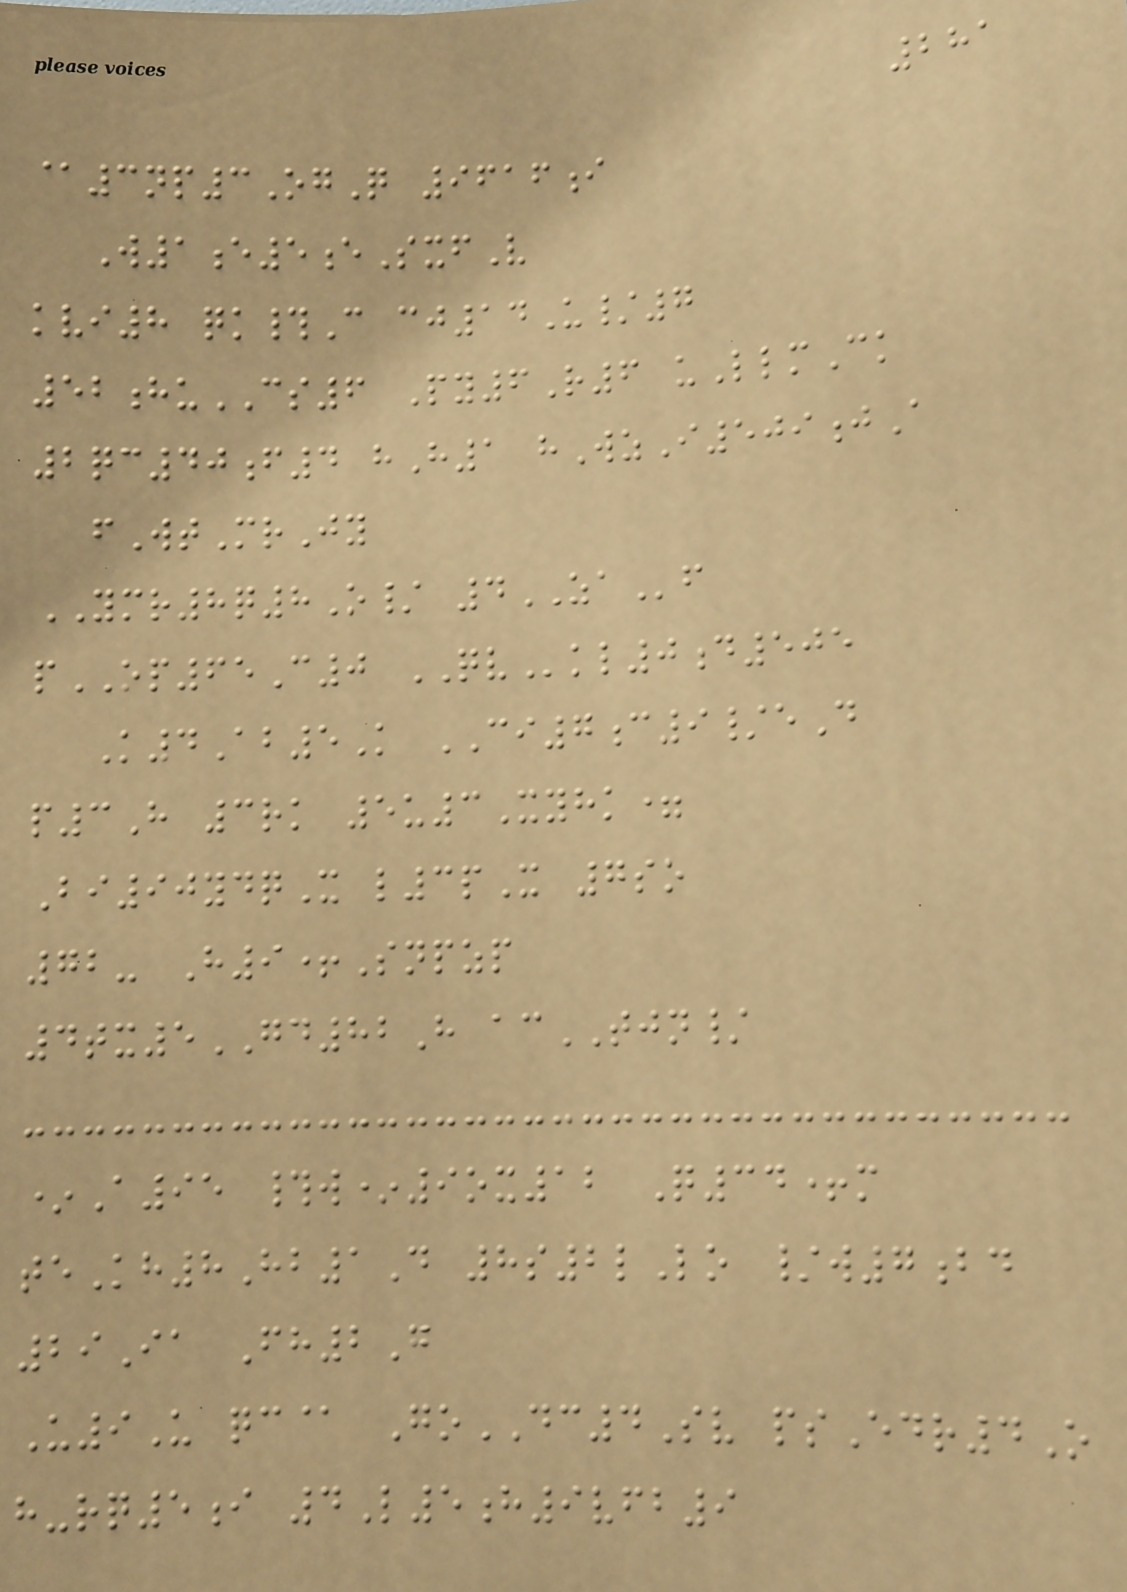281
@3np3OgQ 9616i
W1e5eSxfV
kvi8 qk#C cj14U/7
52huCS6 Py6R6 uLlmCk
2qc40f4 hH1 hWzI509jA
fWtMrJy
YMR8q8O/ 4ZAf
pOP65C0 QVkl0d505
K4Ab5K CI7c9/eD
p3H 3rk 5u3Xyhk=
Bi90ydqX l3pX 7so
72- H9+Snpzp
4tx5GD82H acTJN/
*A95 #w*9ox12 Q34+m
teKh8Hb1D 8s2lLo /w7bd
29Ia Fh2G
U9U qc@ GoDC4Sv psEdr4O
h-rq5i 4L5h9vfb9
